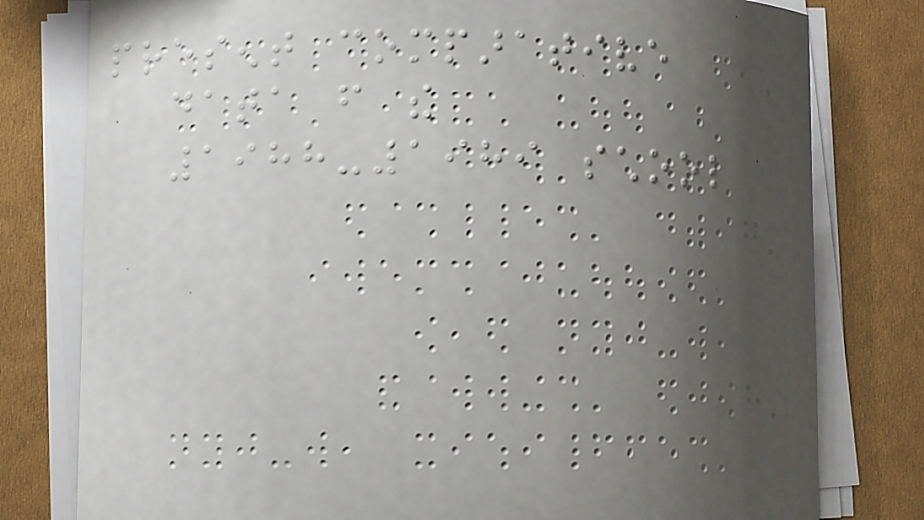present comparative
data from the
1988-1989 school
